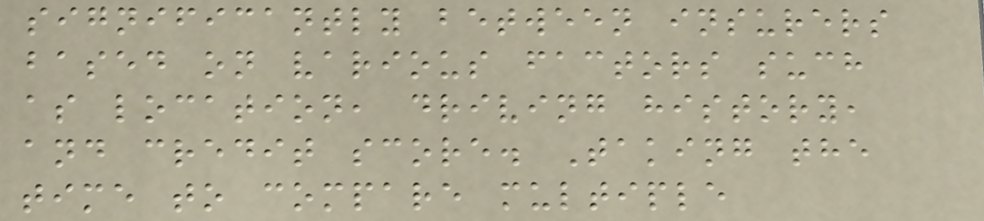significantly between insurers
based on various factors such
as location, driving history,
and credit score. Taking the
time to compare multiple
